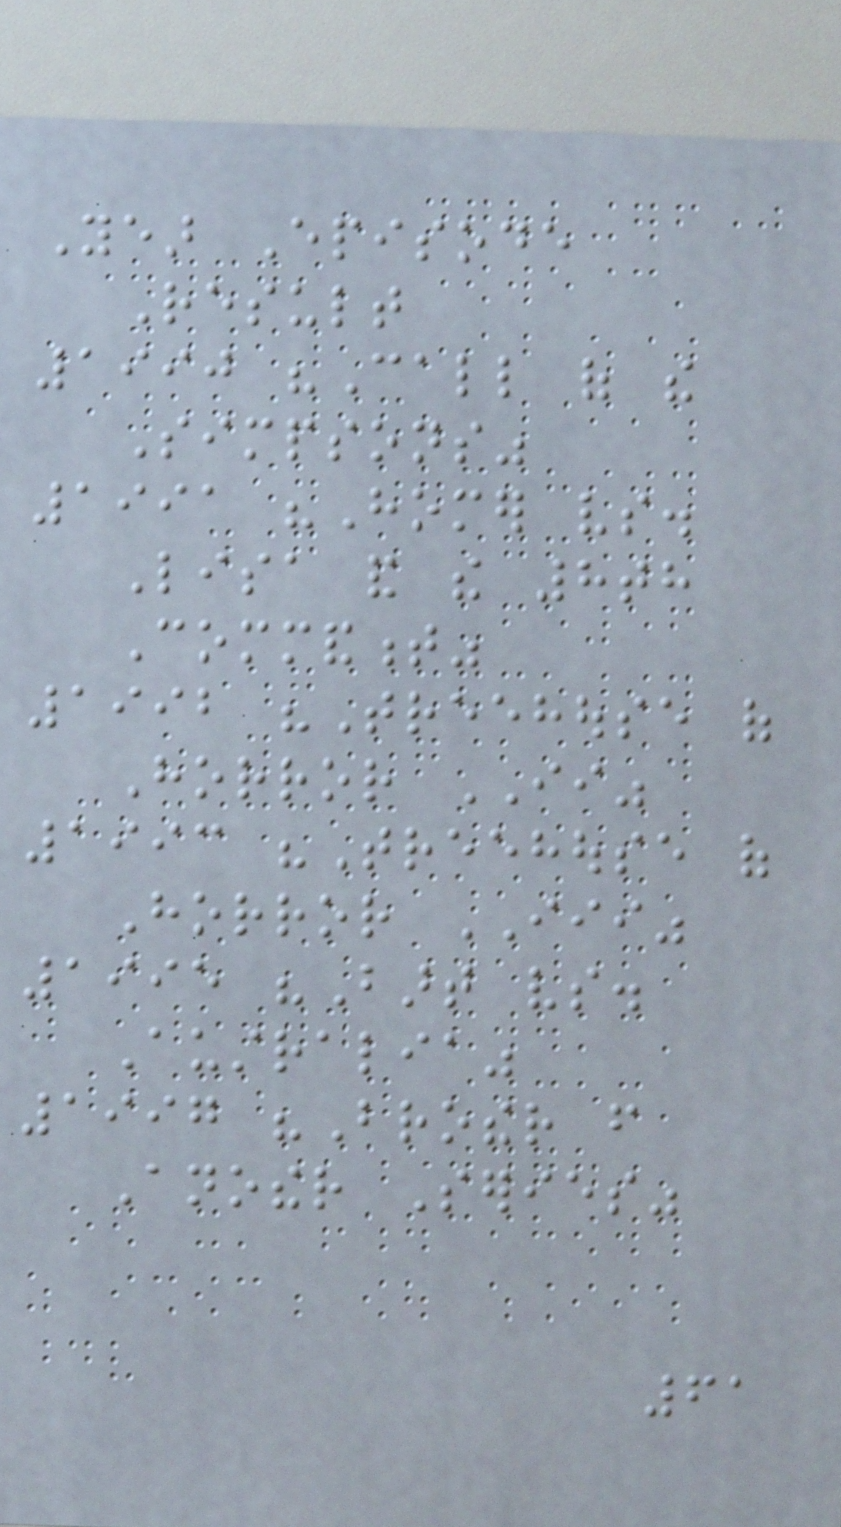Year Episode
Result
1990 "Call of the
Simpsons"
1991 "Homer vs.
Lisa and the 8th
Commandment"
1992 "Treehouse of
Horror II"
1993 "Treehouse of
Horror III"
1995 "Bart vs.
Australia"
1997 "Brother from
Another Series"
61
